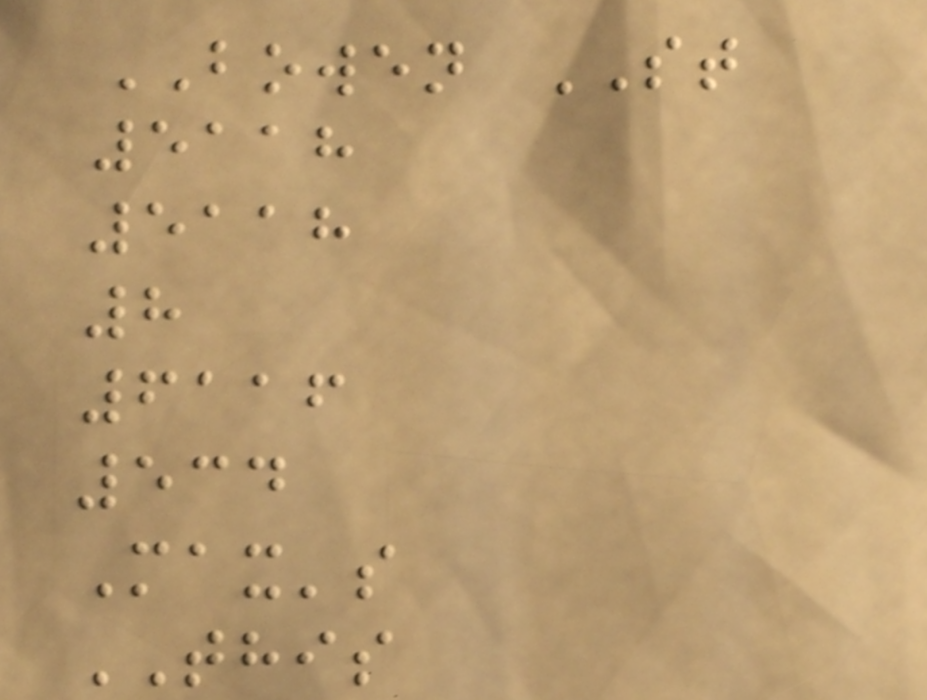BOWEN ST
5118
5118
8
6116
534
Max's
THIS
